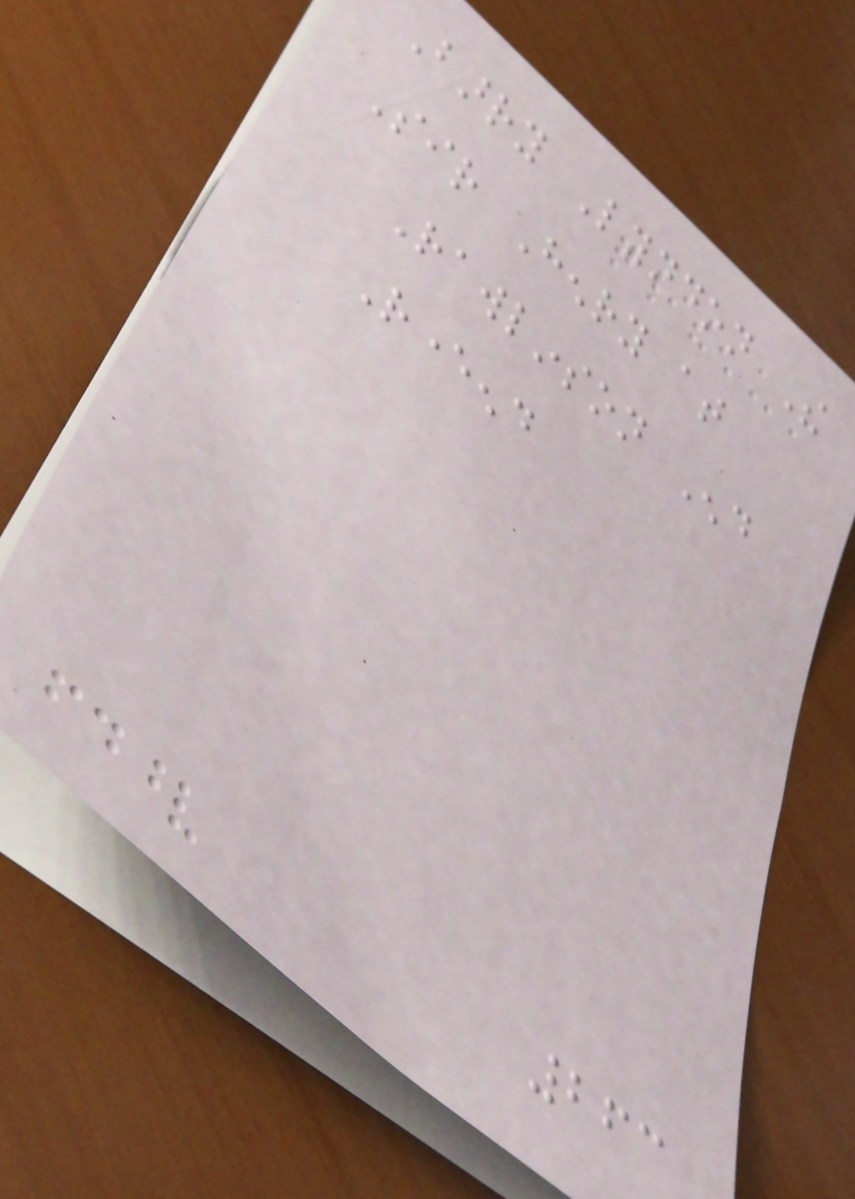Barry Lyndon The
Sir Henry at
Rawlinson End
Reverend
263
